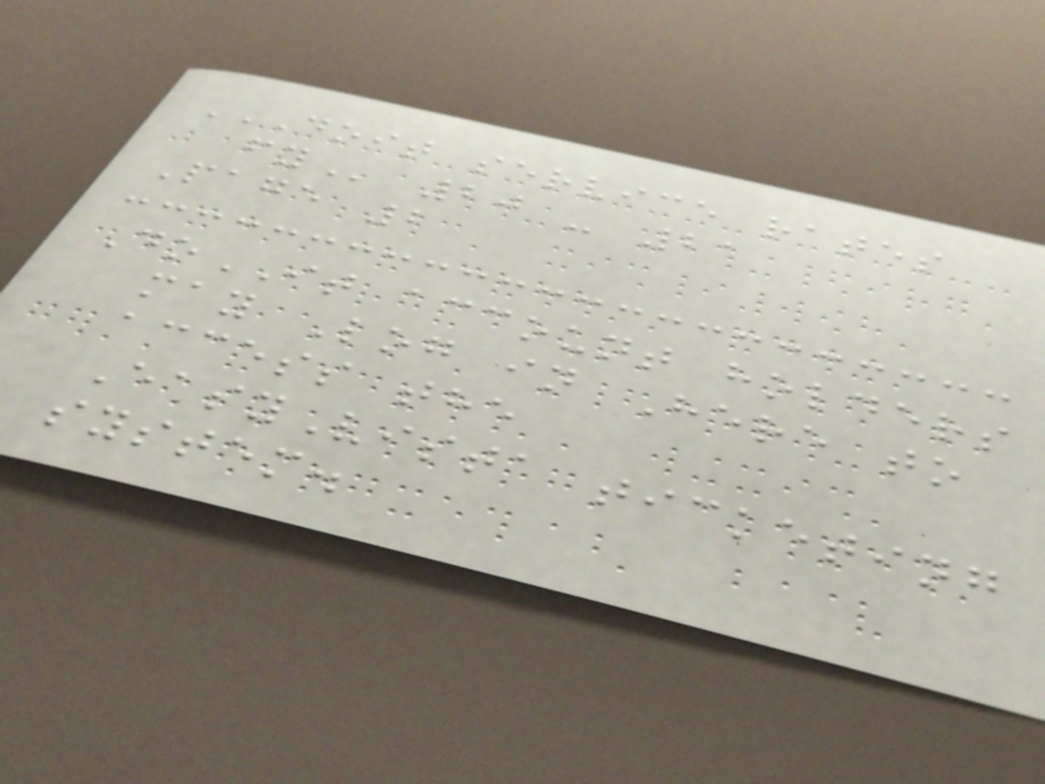DOIT SERVICE RATES
FY 20 - 21
Page 2
DoIT account holders
may Log in Here to
access the
EasyVista ticketing
system.
